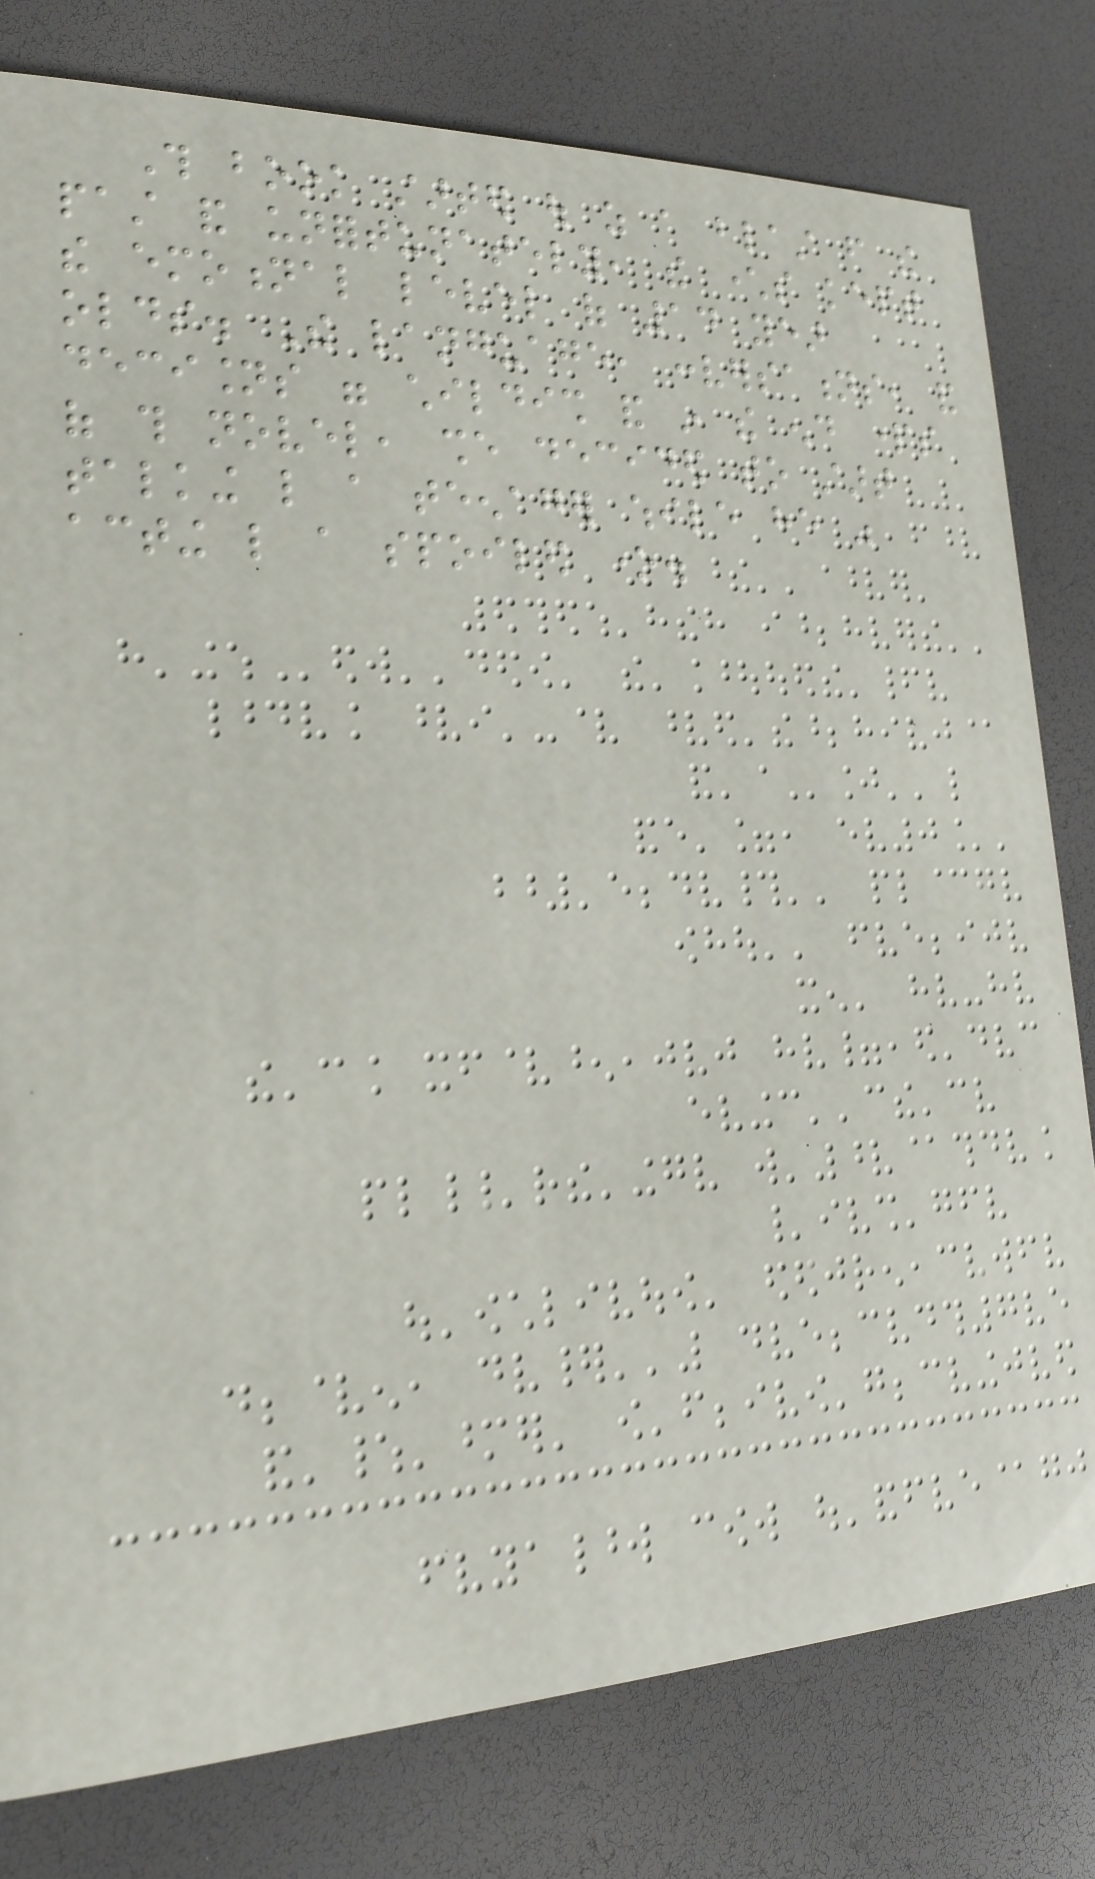This book started out as a blast from the
past and unfortunately, the characters kept
the emotional level of 14 year
olds. The language, conversations, and
decisions were childish and in the end parts
of this novel, she decided to start
talking like a teenager while he was
acting like a spoiled one.
